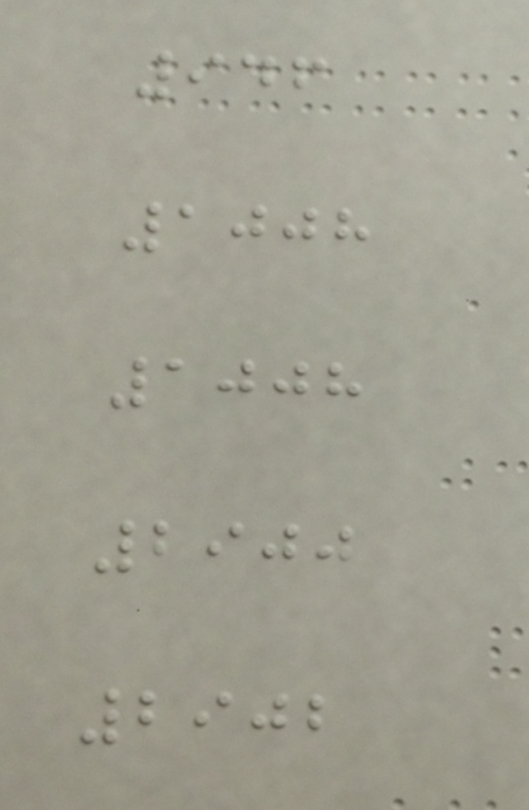946
1008
1008
2900
2902
